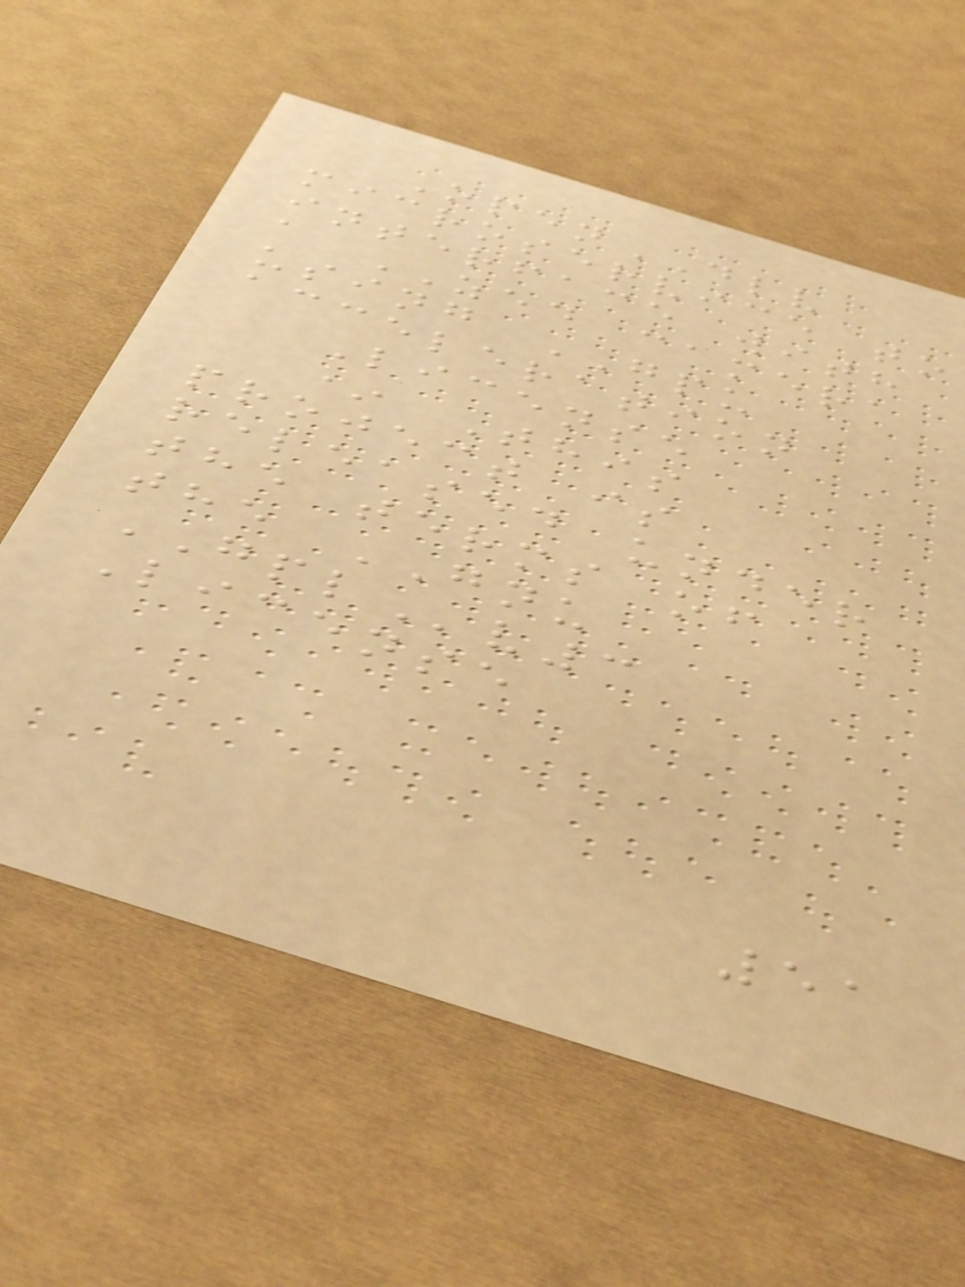OpenDLV
microservice to
interface with
a ZED camera
using GPU
acceleration
License
* This
project is
released under
the terms of
the GNU
GPLv3
License
51
